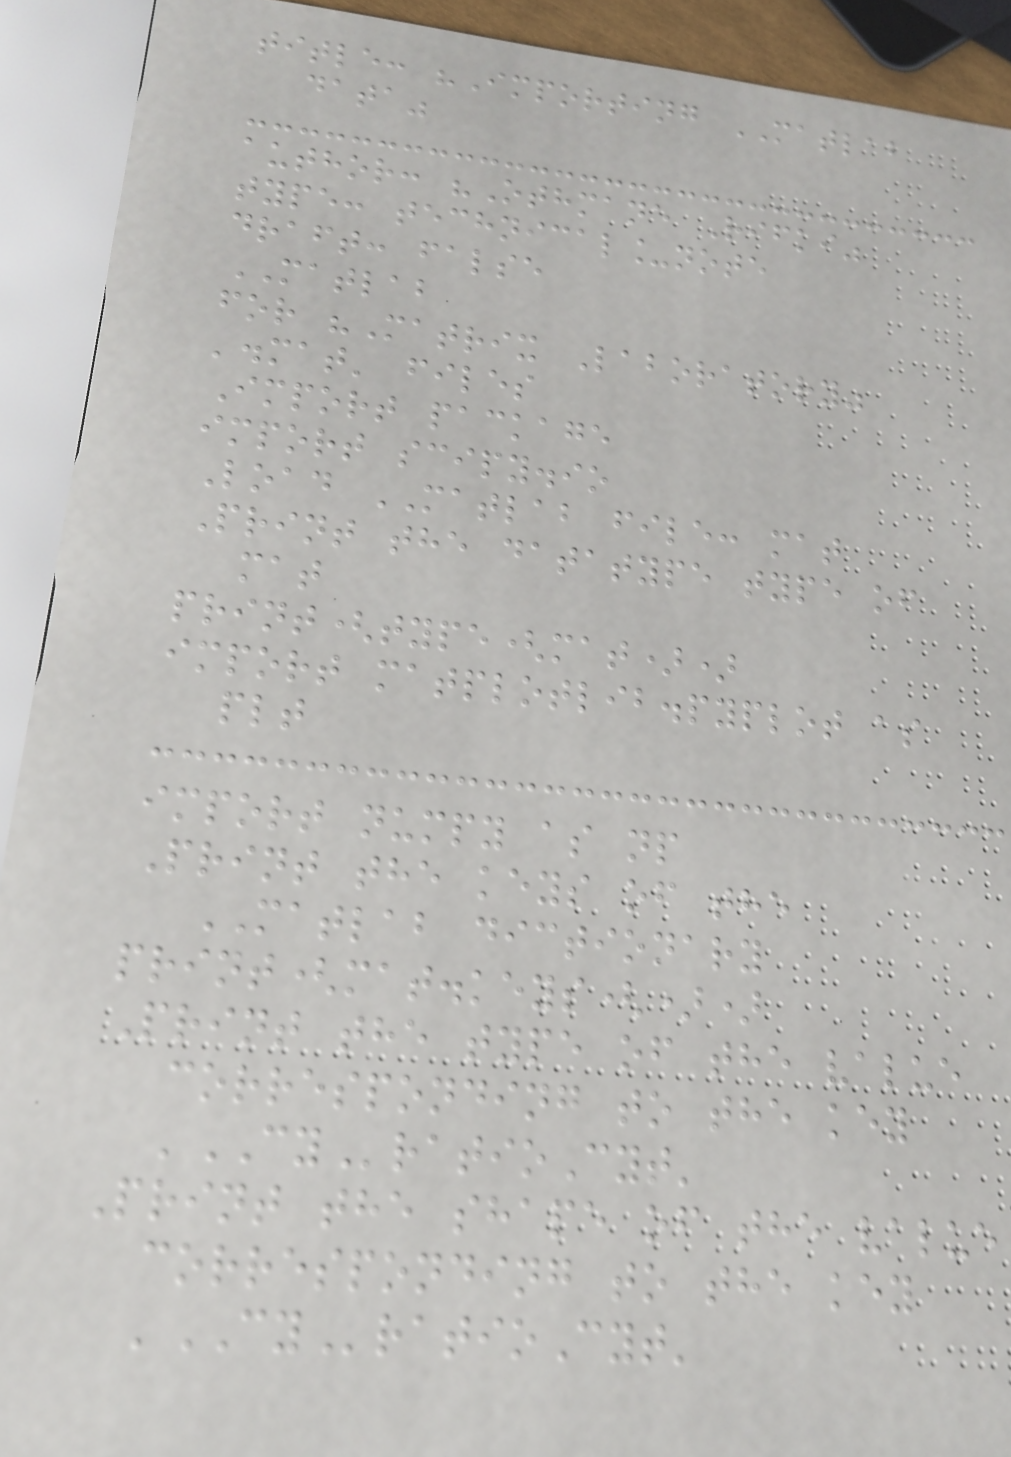title: "Importing MATLAB
data"
author: "Othmane Rifki"
type: technical_note
draft: false
MATLAB
for "Matrix Laboratory"
'.mat' files
Import package
import scipy.io
Load MATLAB file: mat
Print the datatype type of
mat
print(type(mat))
import matplotlib.pyplot as
plt
import numpy as np
Print the keys of the
MATLAB dictionary
print(mat.keys())
Print the type of the value
corresponding to the key
'CYratioCyt'
Print the shape of the value
corresponding to the key
'CYratioCyt'
